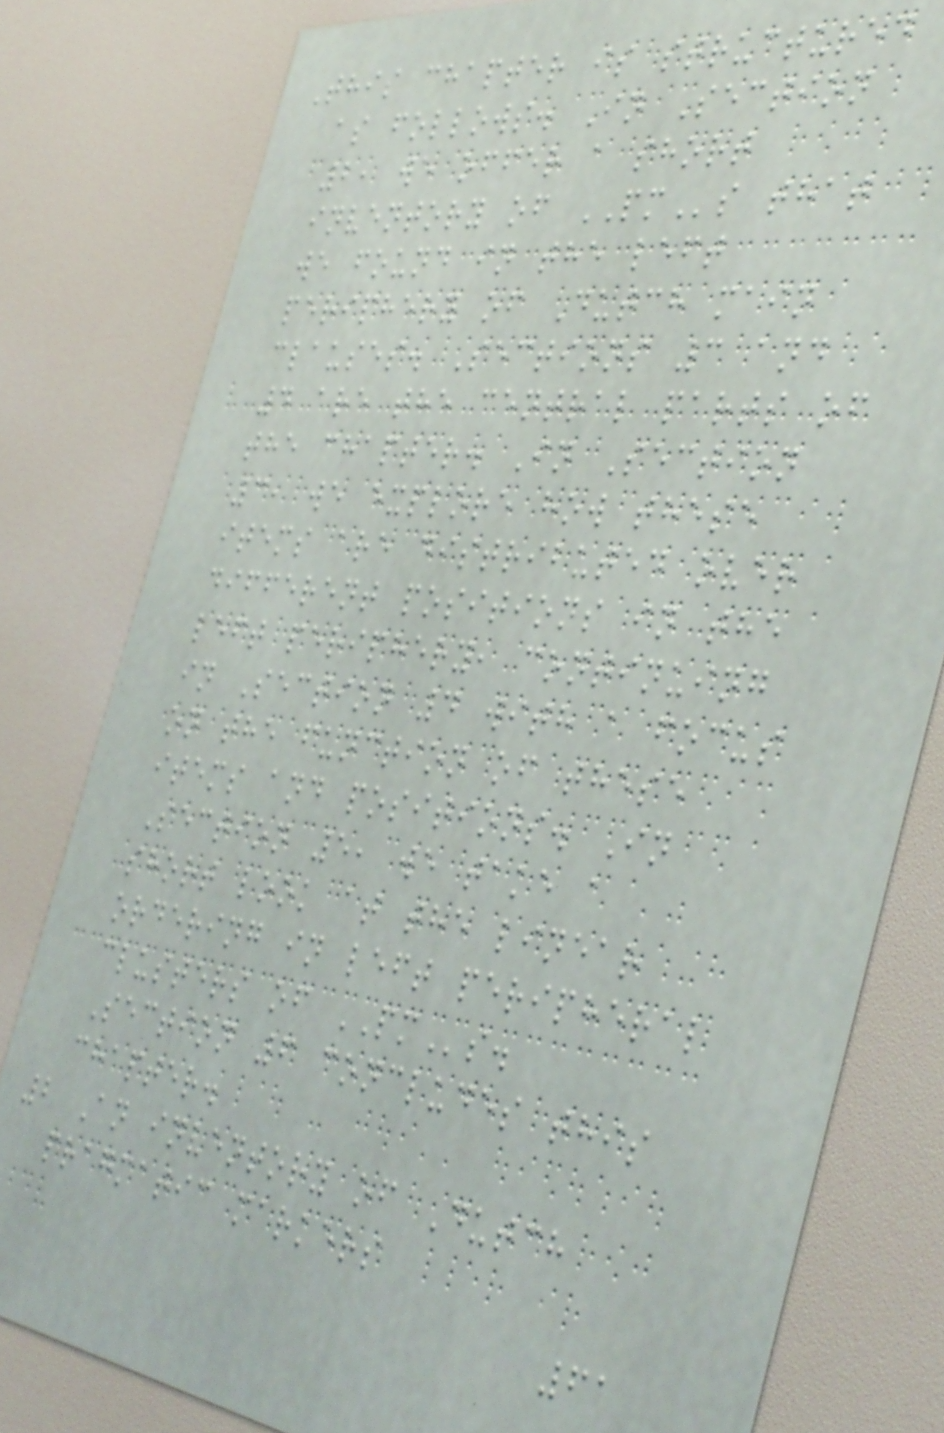This chapter is structured
as follows. In Section
2, we offer a short
inventory of PMs that
we found in the left
periphery of Dutch main
clauses. Sections 3 and
4 are the central parts of
the chapter. In Section
3, we explore how these
items are distributed over
different positions in the
left periphery, continuing
in Section 4 with a focus
on the function of these
items and positions. In
Section 5, we take a
short look at the linear
ordering in left peripheral
clusters of PMs.
Section 6 concludes this
chapter.
2 An inventory of Dutch
pragmatic markers
61
